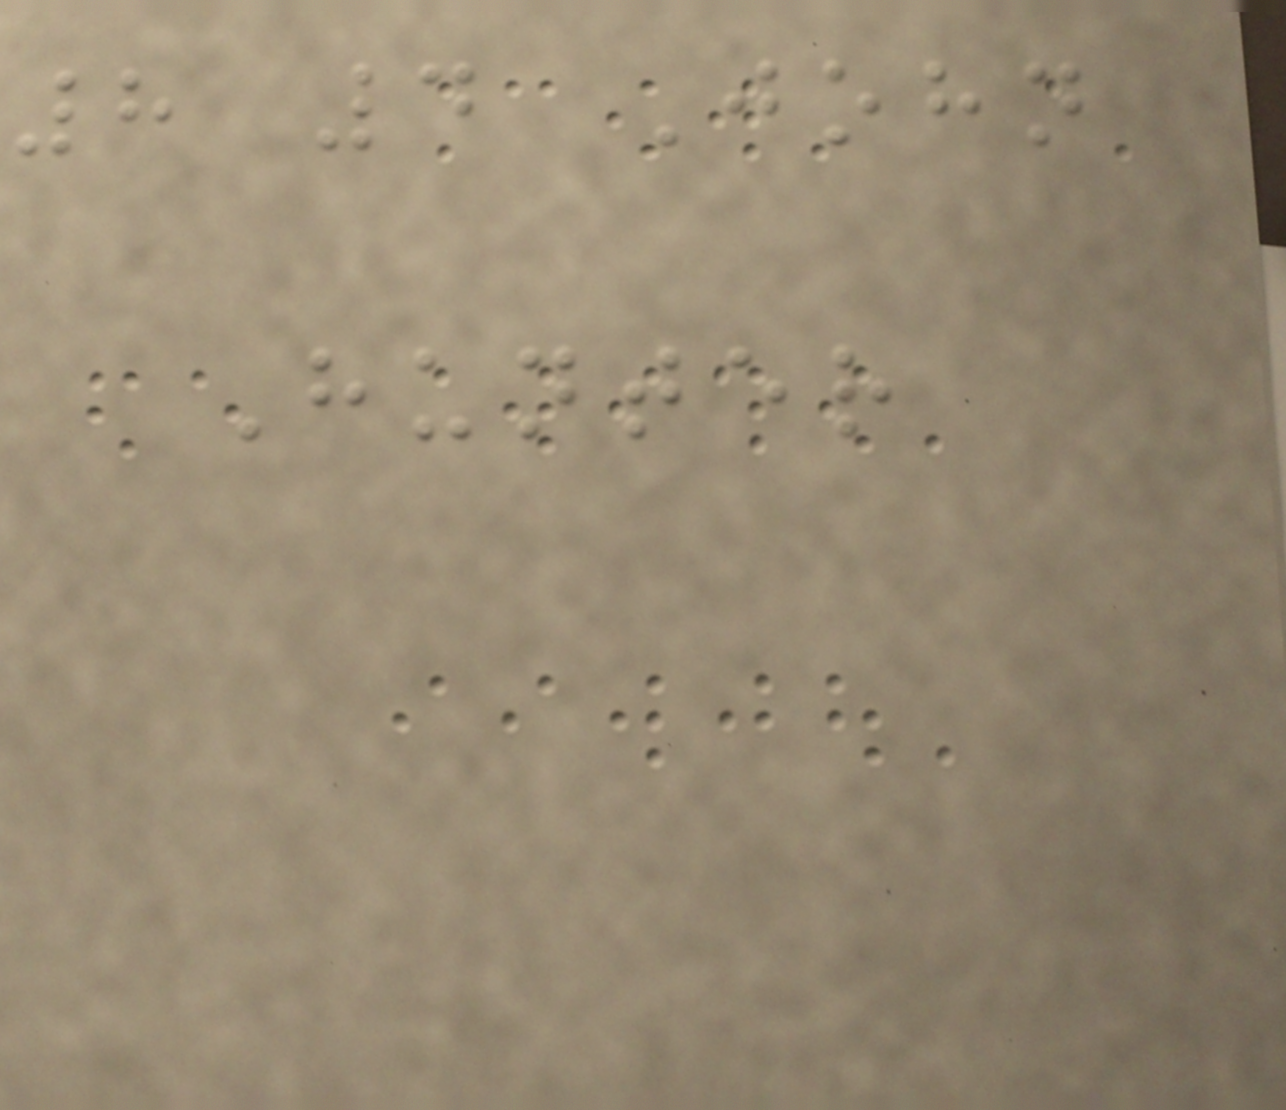8 4 John
Hunter
